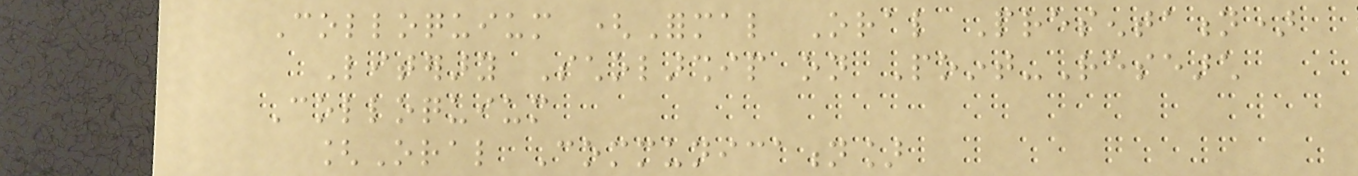Colloquium (Formal Oral Presentation)
Literary Scholarship on Point-Research
Colloquium
[Oral Communication]
